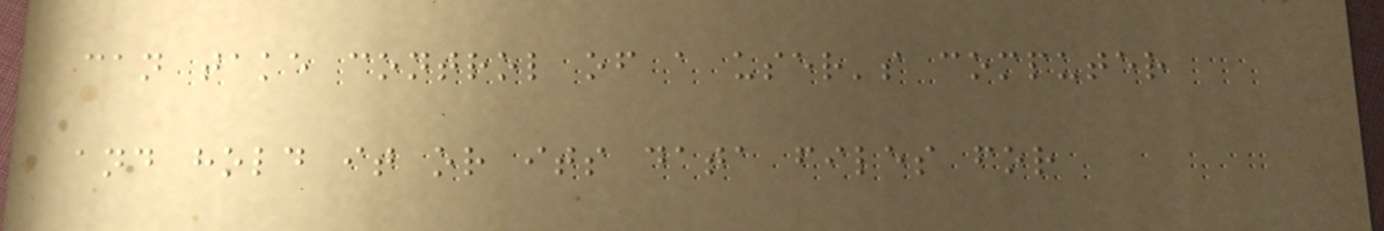can take control of a user's computer
and hold it or its data files for
